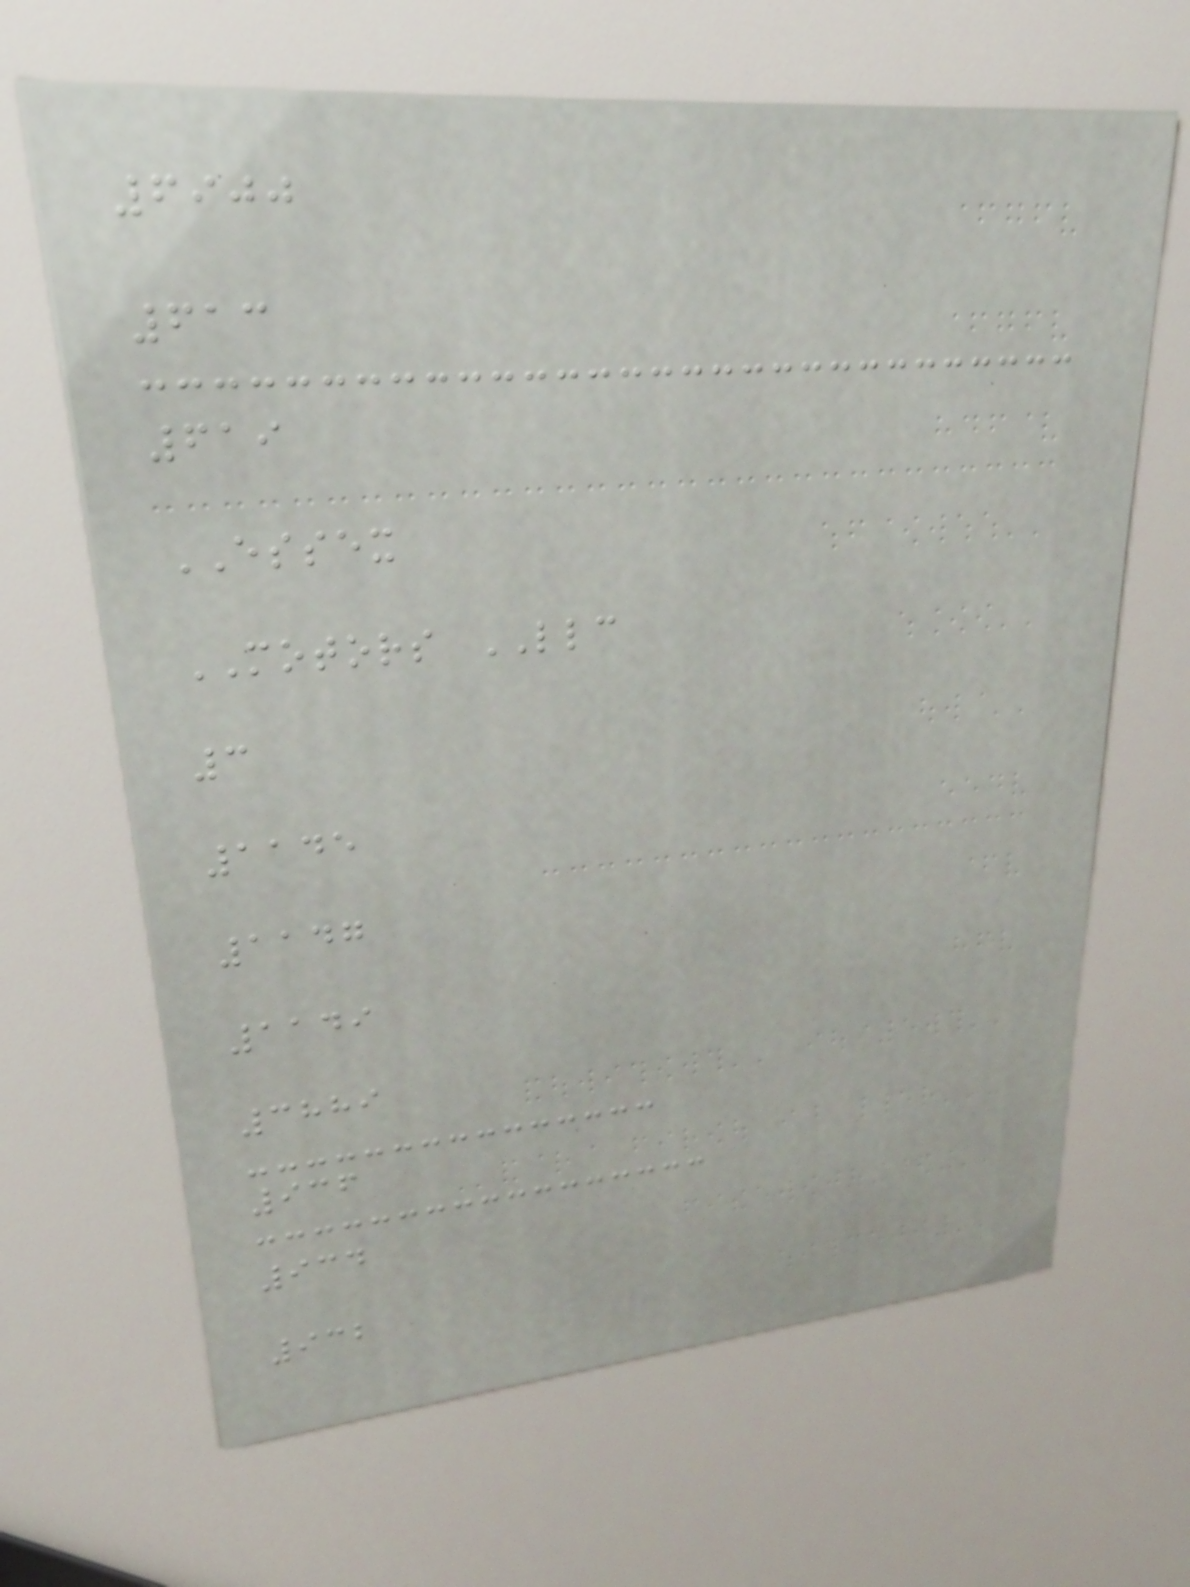6900
613
619
ESSEX
MOTORS LLC
3
1145
1147
1149
3889
936
934
932
